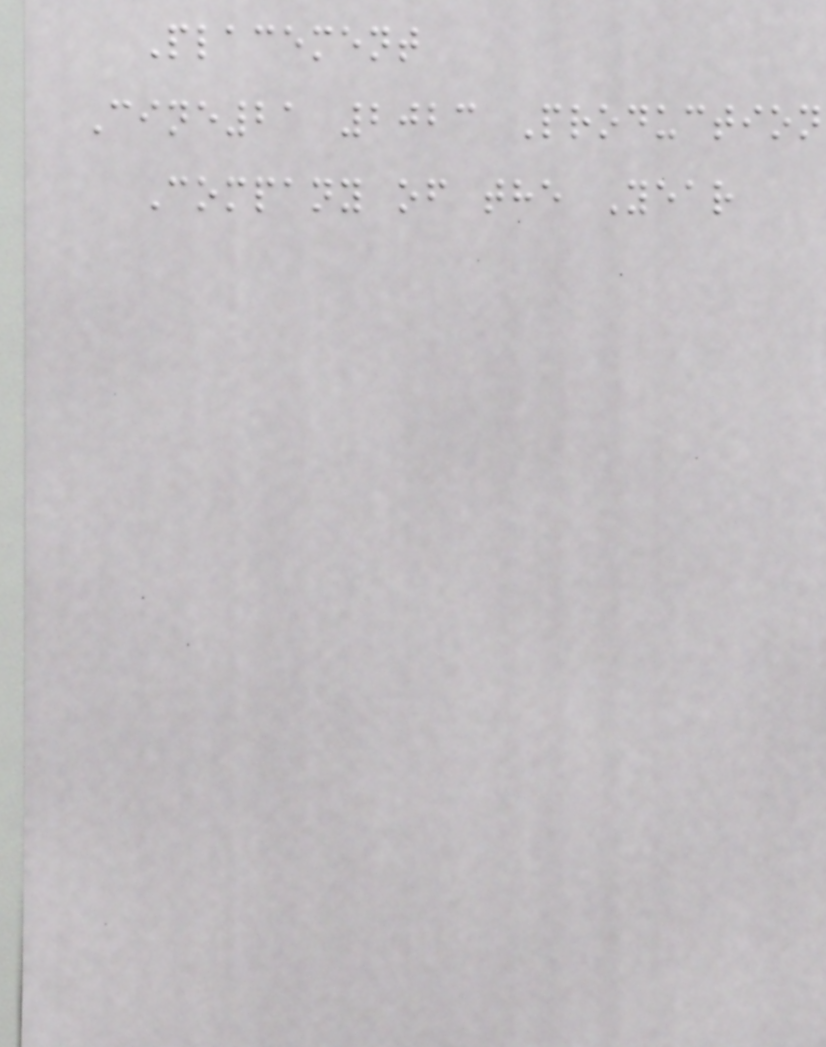Placement
Cine21 2023 Production
Company of the Year
